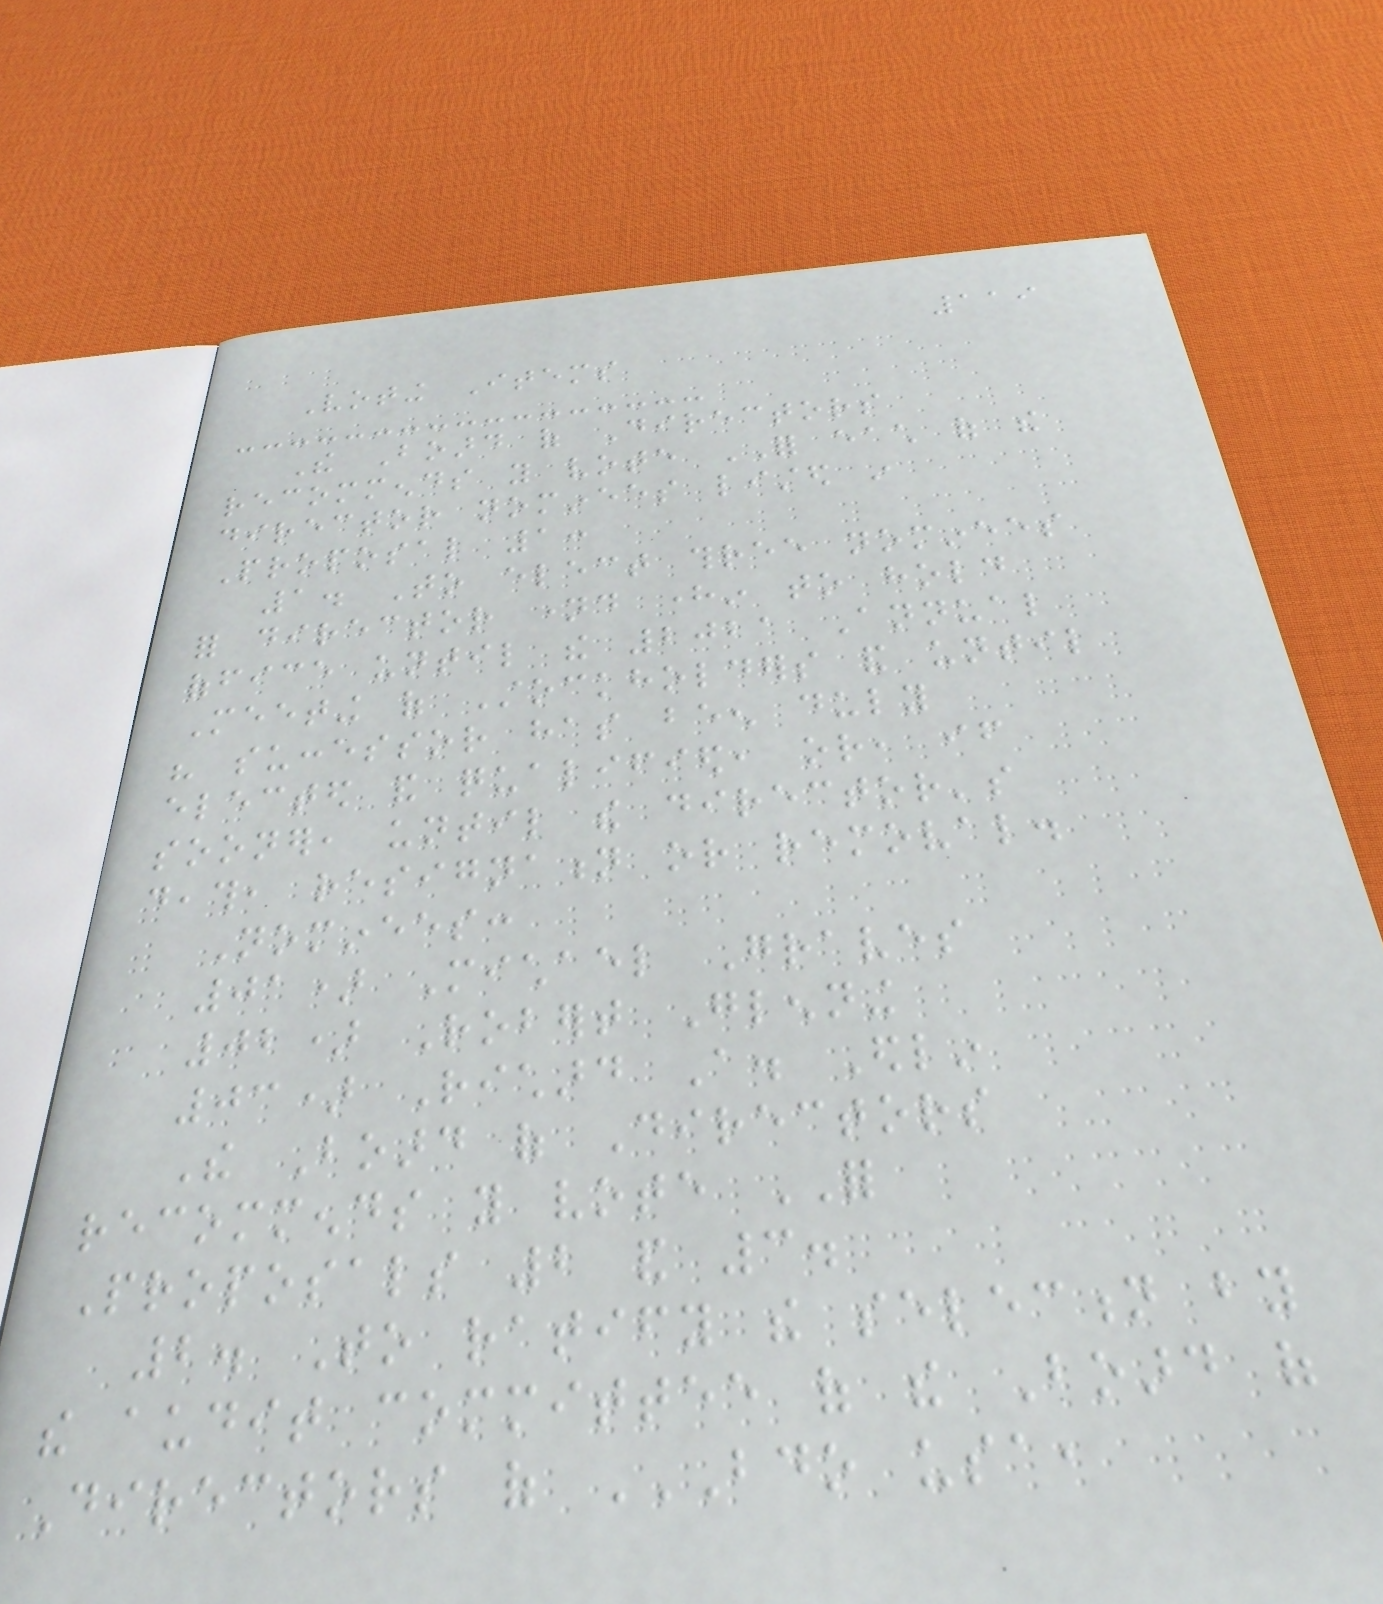119
Voting Items
The Board of Directors
recommends you vote FOR each of the
director nominees listed in
Proposal 1:
1. To elect three nominees
for director named herein to hold
office until the 2021 Annual
Meeting of Stockholders and until
his successor has been duly
elected and qualified, or, if
sooner, until the director's
death, resignation or removal.
Nominees:
01) Michael Graves
02) Robert Glenning
03) Richard A. Edlin
The Board of Directors
recommends you vote FOR
Proposals 2 and 3.
2. To ratify the selection by
the audit committee of the Board of
Directors of BDO USA,
